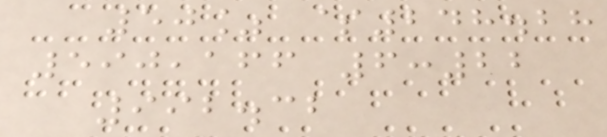50% $248.28
590,166 6:22
992.32
